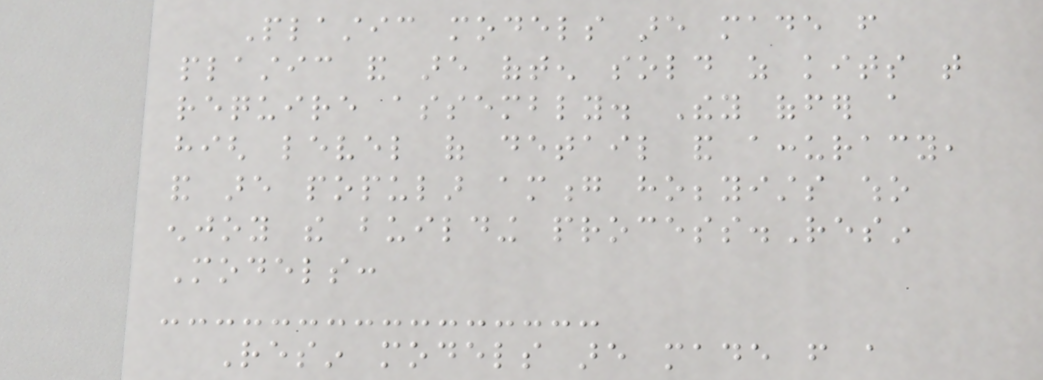Plastic models are made from
plastic and are often sold as kits that
require assembly. They offer a
high level of detail and accuracy,
and are popular among hobbyists who
enjoy the building process.Resin
Models:
Resin models are made from a
